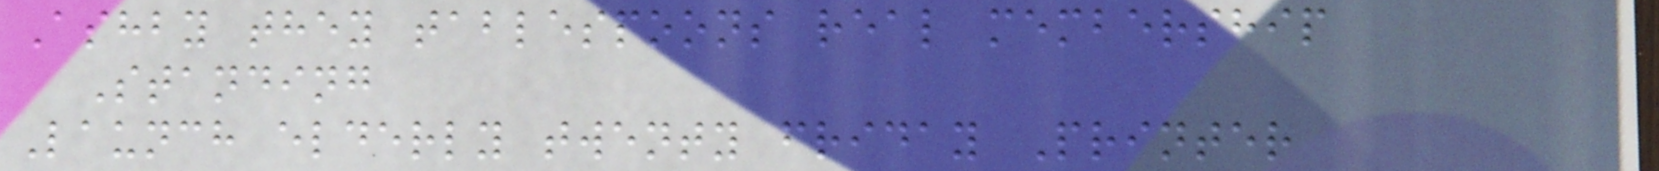Ashby they tablespoons real membership
Standing
Launch elderly twenty friday Printer
